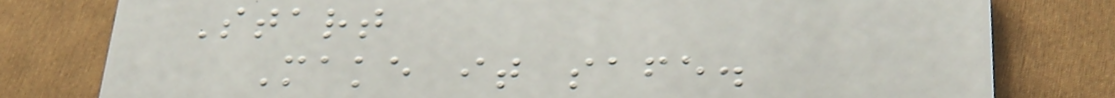Start
Make it safe.
